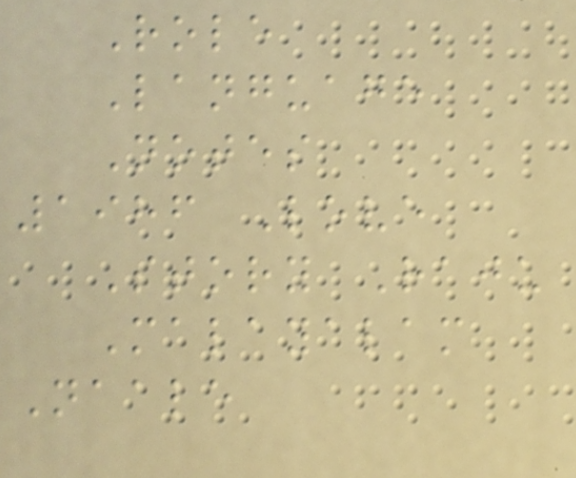Role
Language
Notes
1986 Love
Story Raju
Malayalam
Naale
